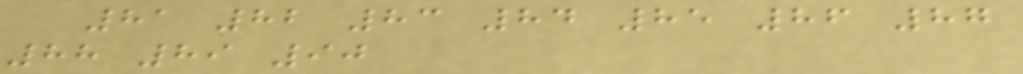81 82 83 84 85 86 87
88 89 90
